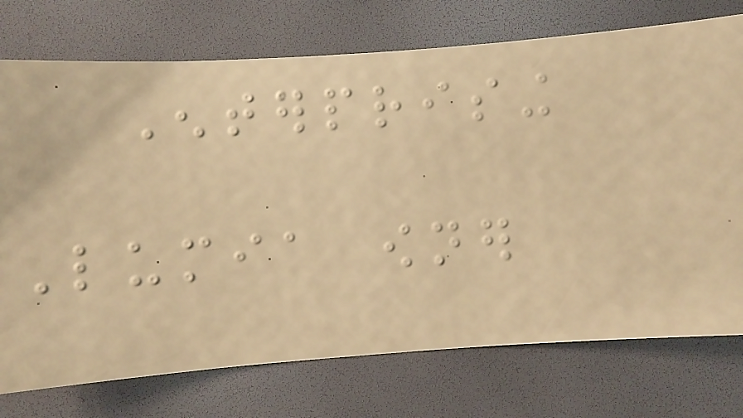Enterprising
Lumia owner
